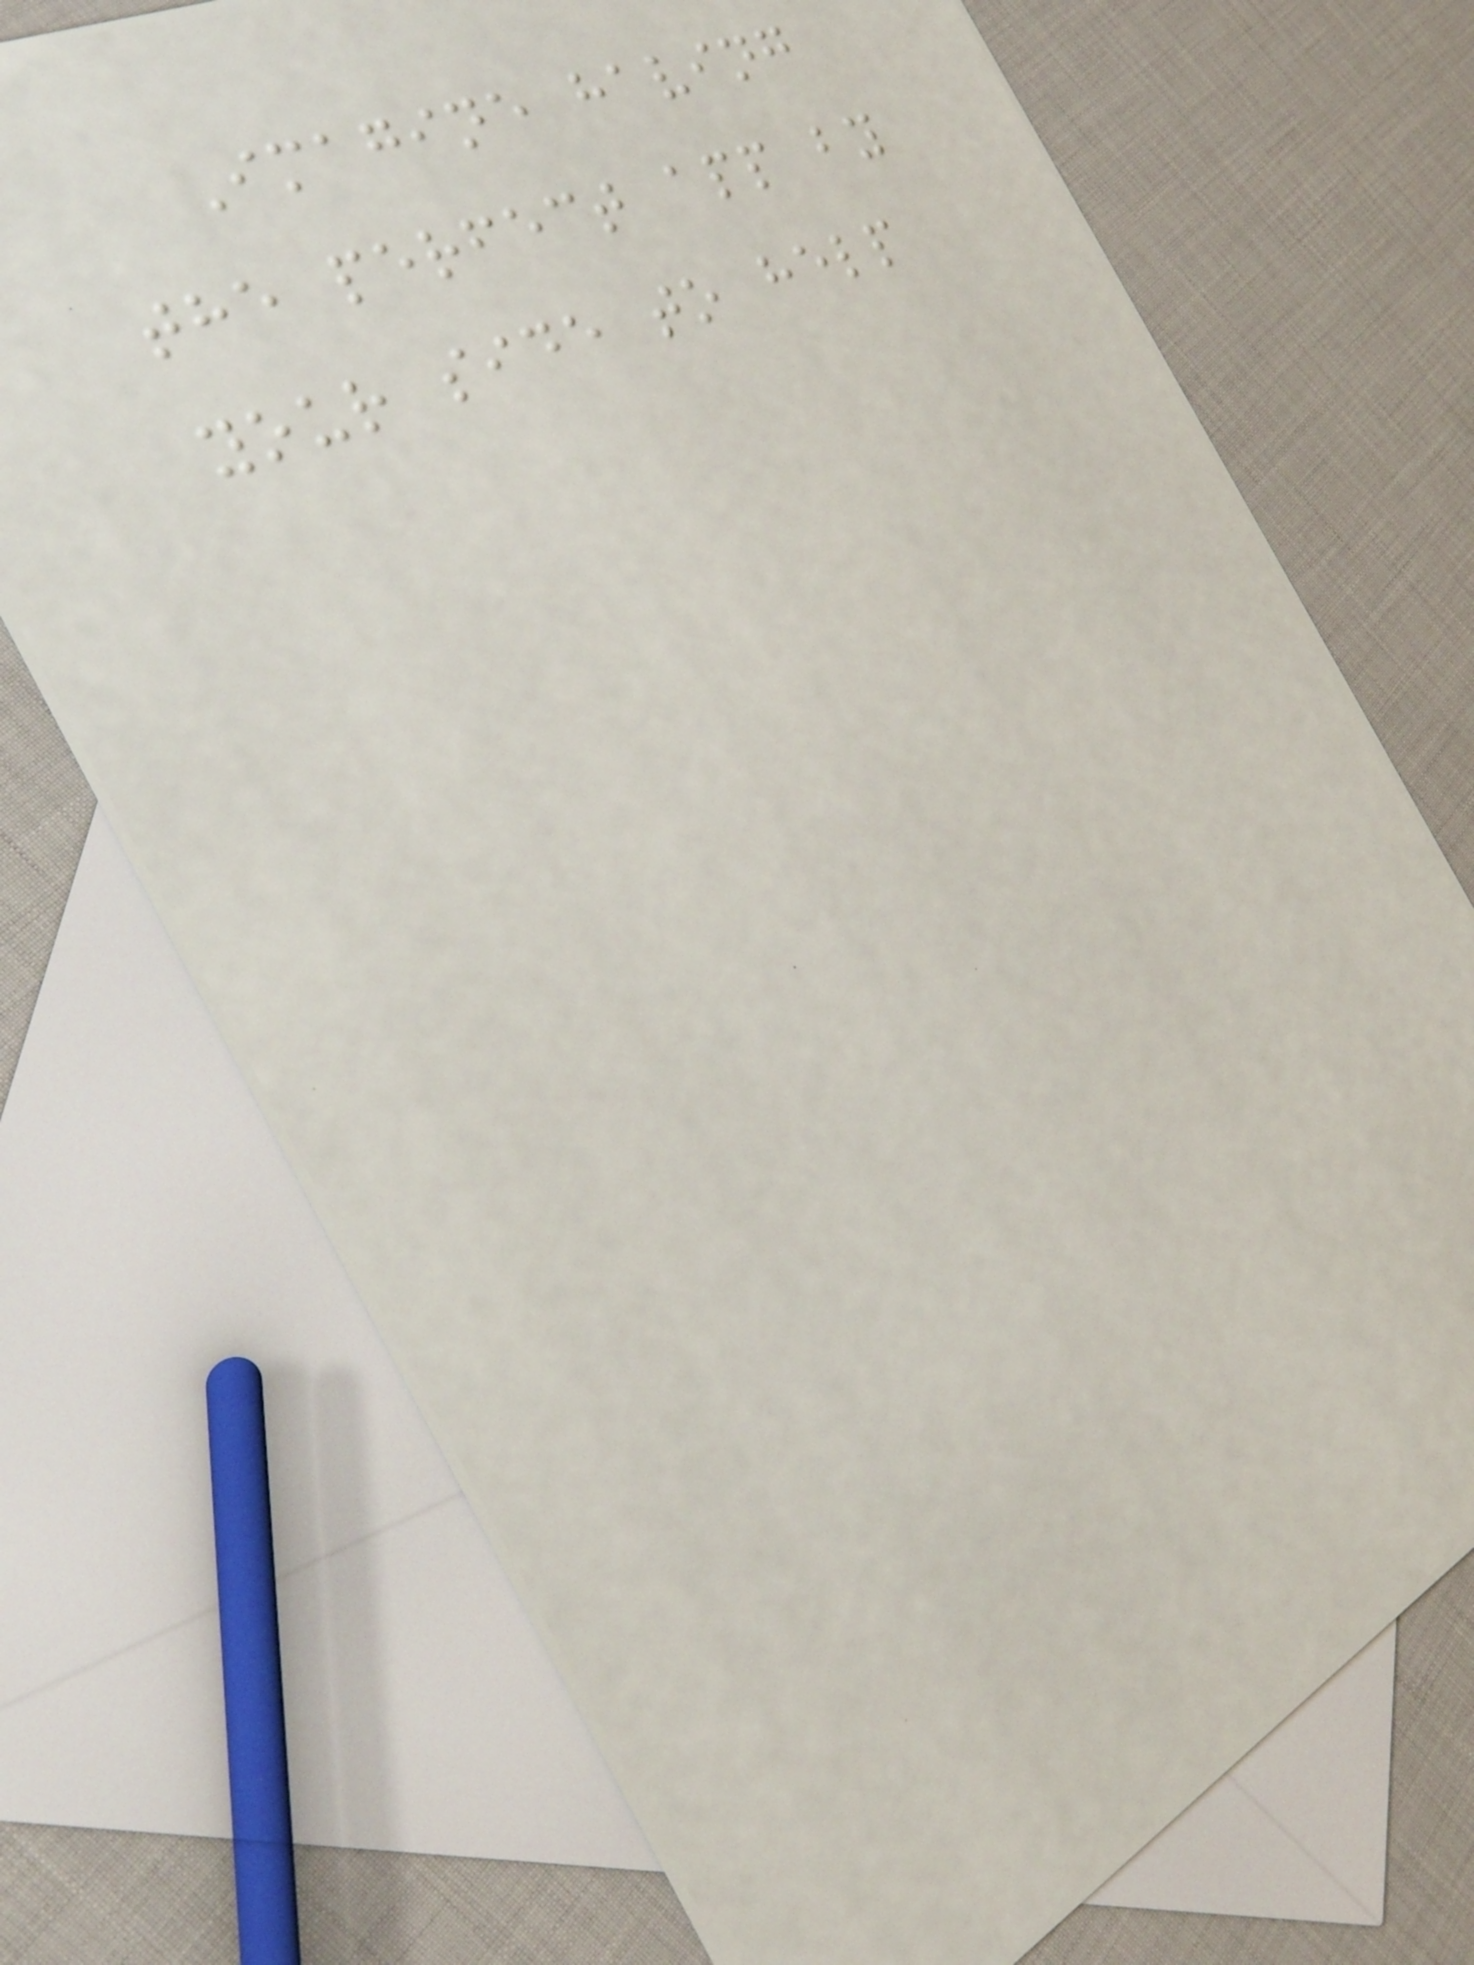Imagine having
the perfect app by
your side to help
